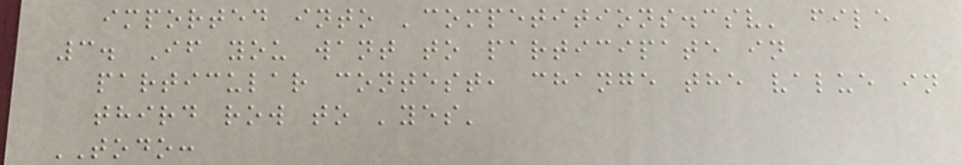imported into 'competitions.csv' file
3. If you want to participate in
particular contest, change the value in
third row to 'yes'
TODO:
